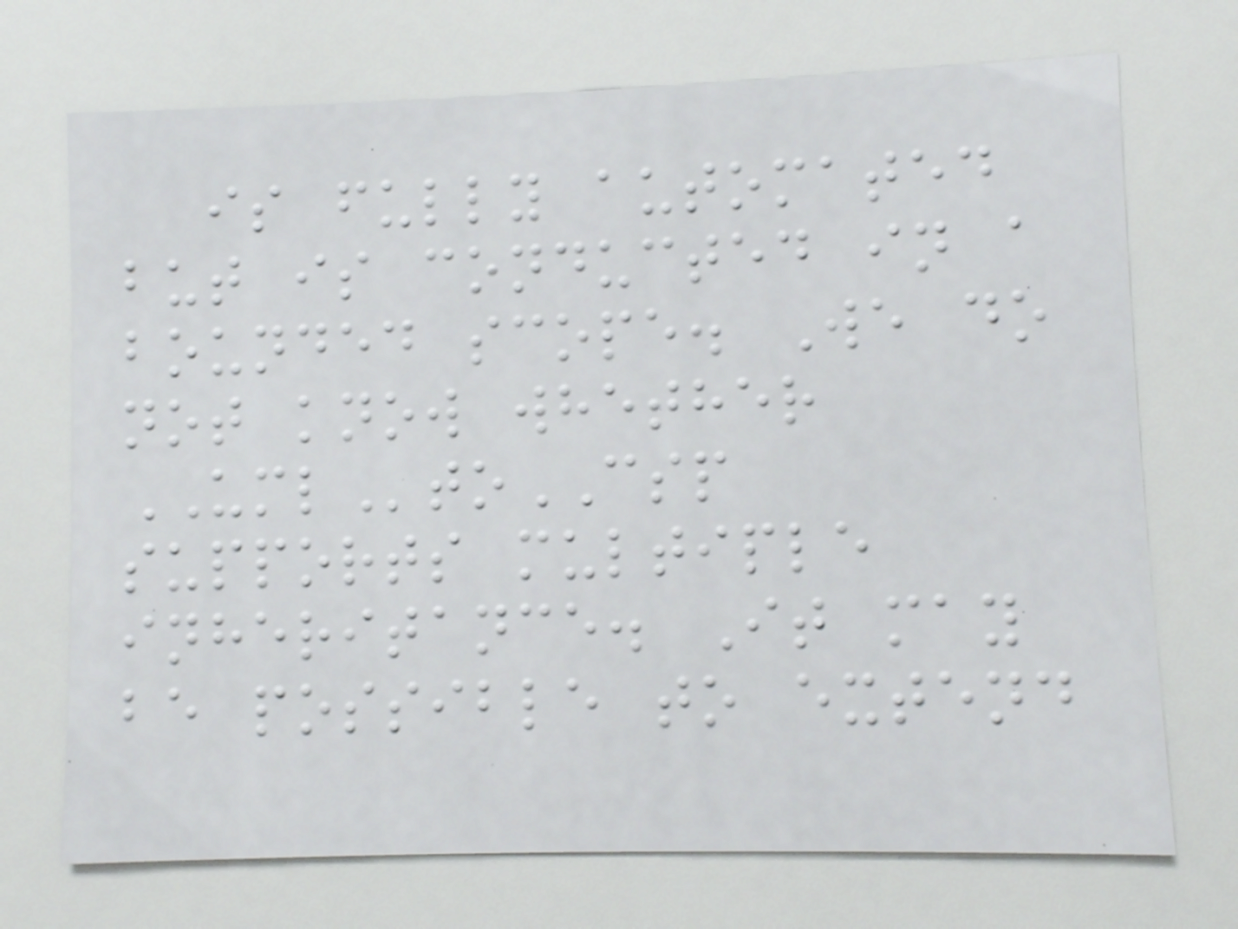is fully automated
but is conducted in a
bounded scope. We do
not know whether
UMLtoCSP
supports multiple
inheritance. It may
be possible to extend
